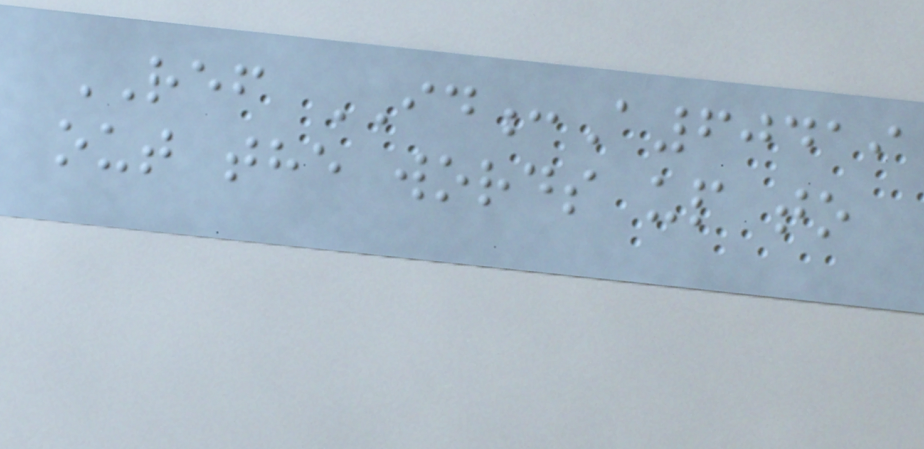REF ID:A60419
out the words up to
